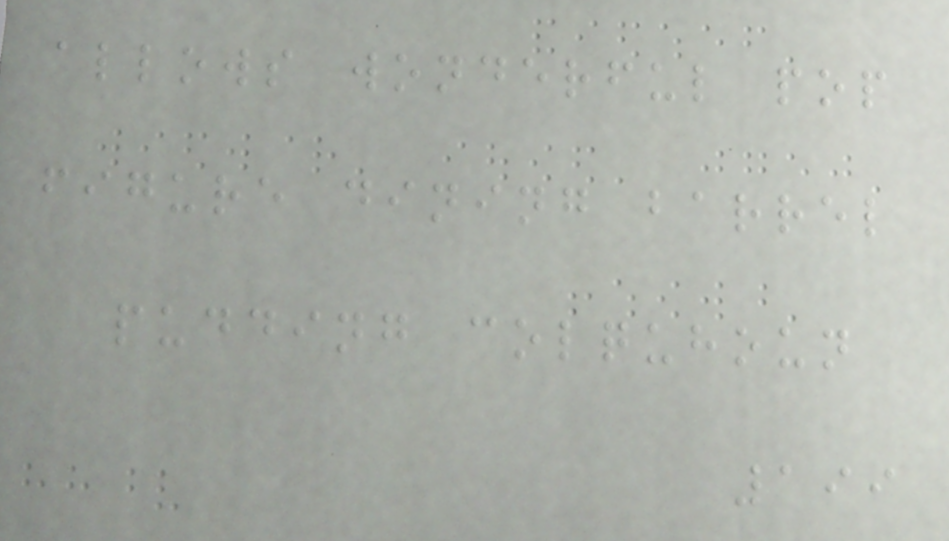allows wonderful pop
figure dining barrel
pudding colquhoun
199
